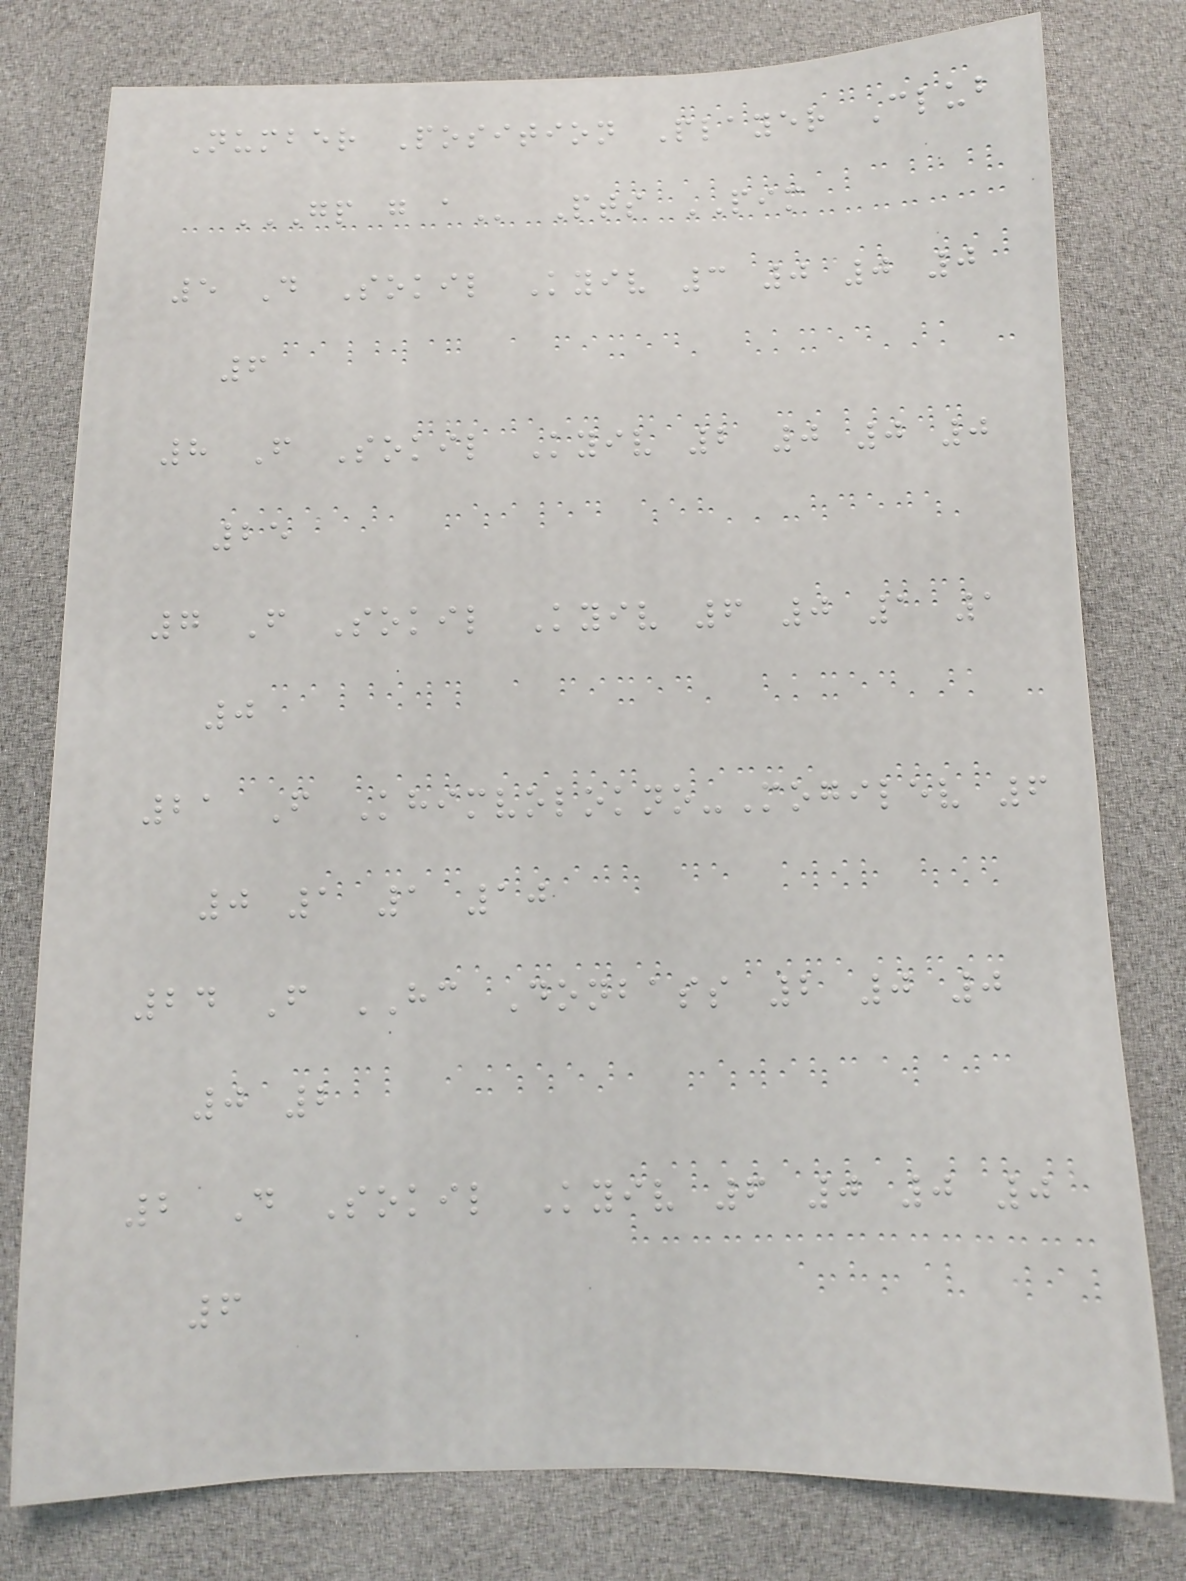Number Position Player Club
GP G A Pts PIM
5 D Sokil Kyiv 3 0 0 0
6
8 F Sokil Kyiv 2 0 0 0
25
7 F Sokil Kyiv 6 0 1 1
0
21 F Khimvolokno-Mogilev 6
0 1 1 10
24 F HC Donbass 2 0 0
0 2
2 D Sokil Kyiv 6 0 0 0
6
